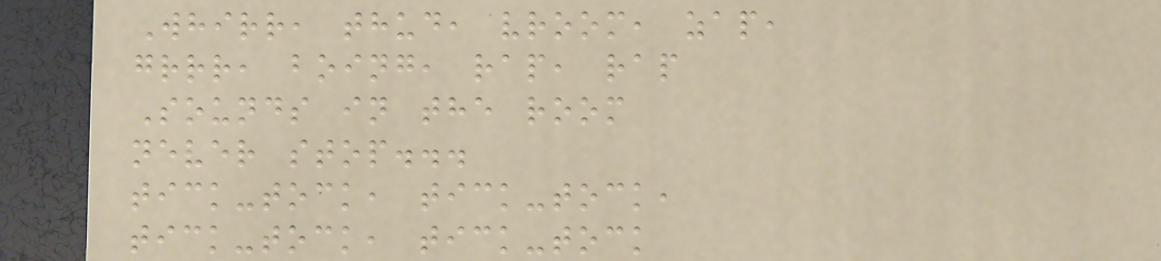Whirr, thud, vroom, zap,
grrr, boing, rap, rap
Sounds in the room
never stop...
tick-tock, tick-tock,
tick-tock, tick-tock
